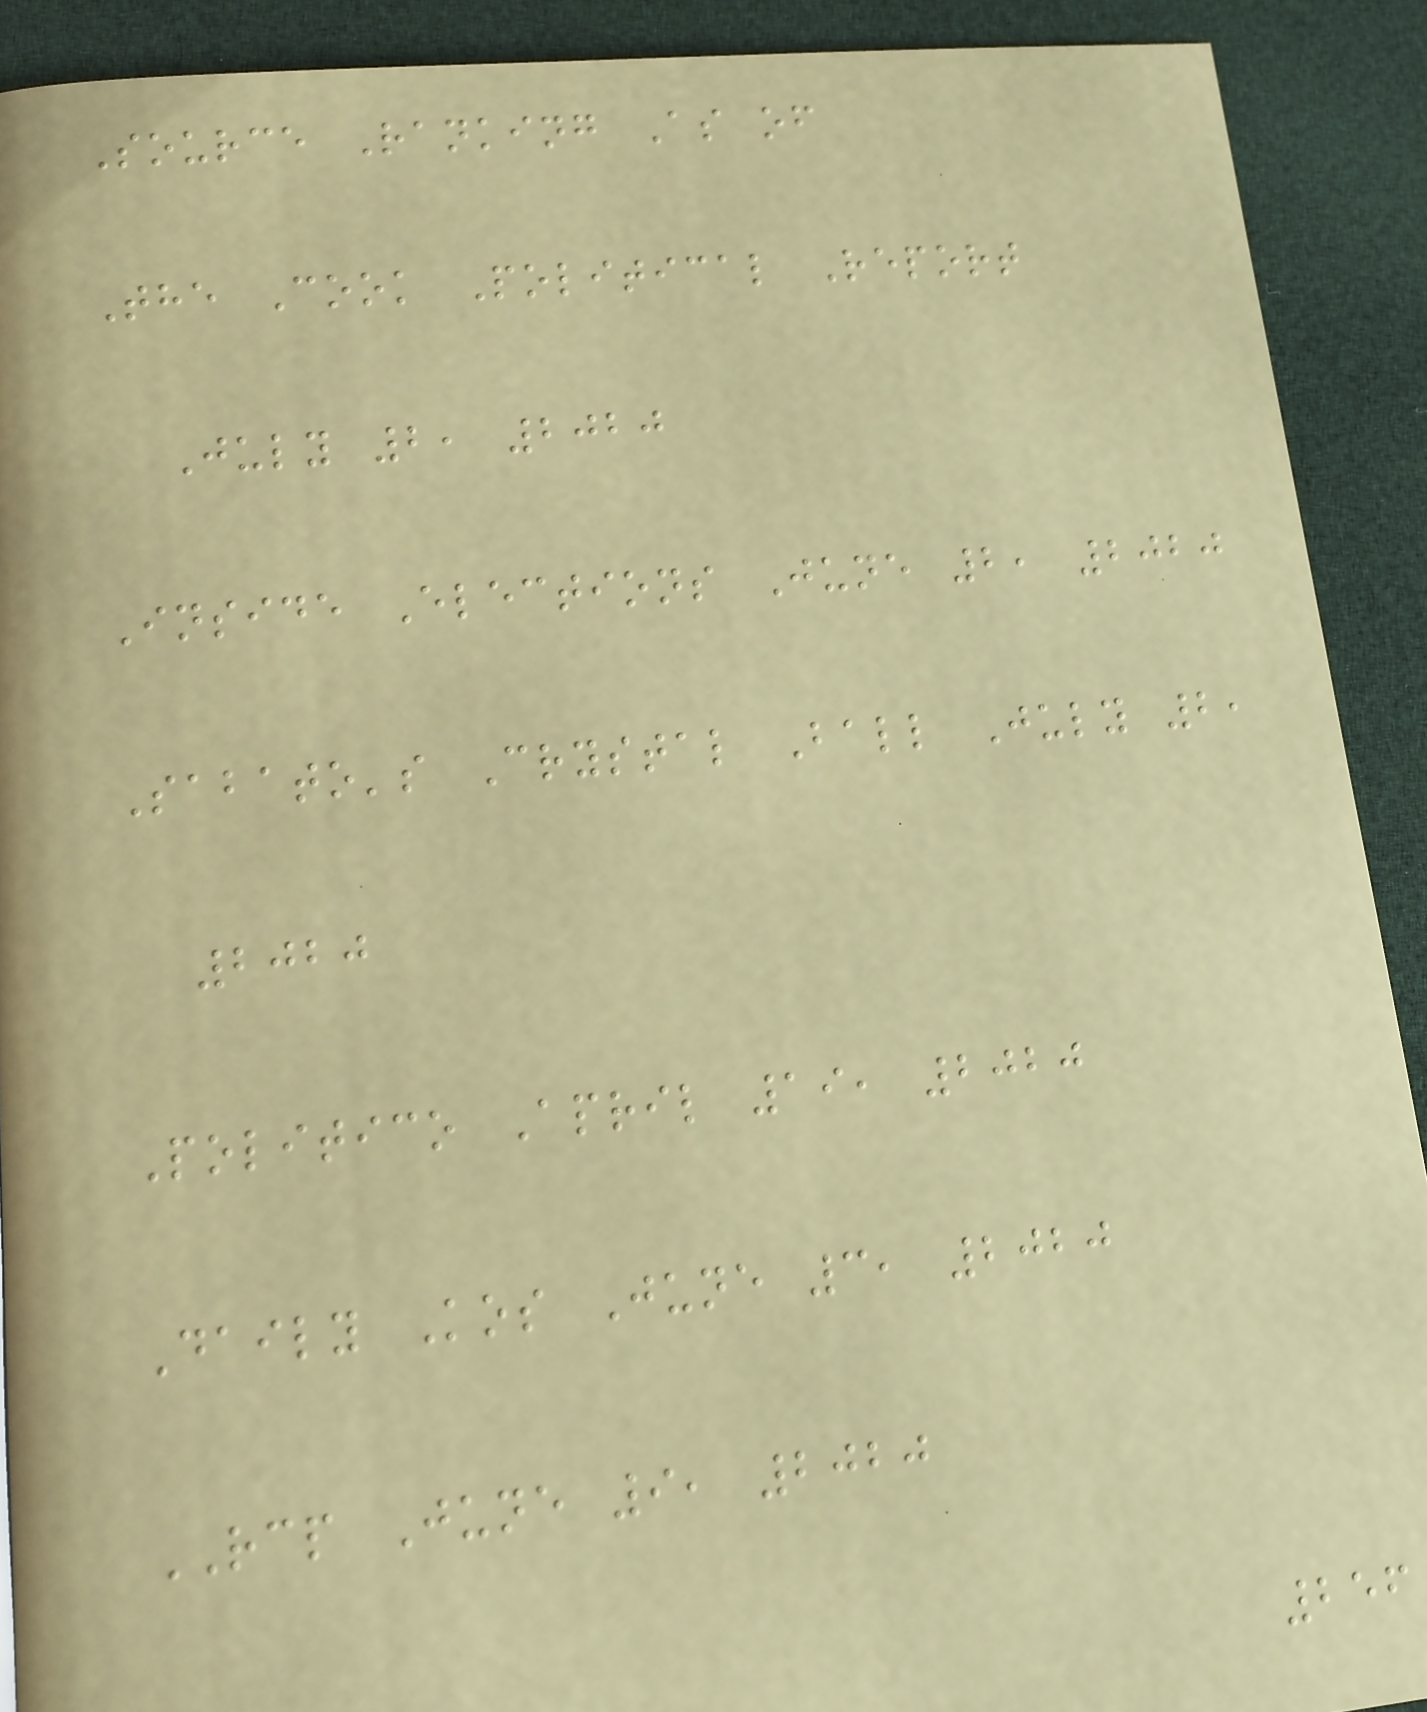Source Ranking As of
The Cook Political Report
July 2, 2020
Inside Elections June 2, 2020
Sabato's Crystal Ball July 2,
2020
Politico April 19, 2020
Daily Kos June 3, 2020
RCP June 9, 2020
256
